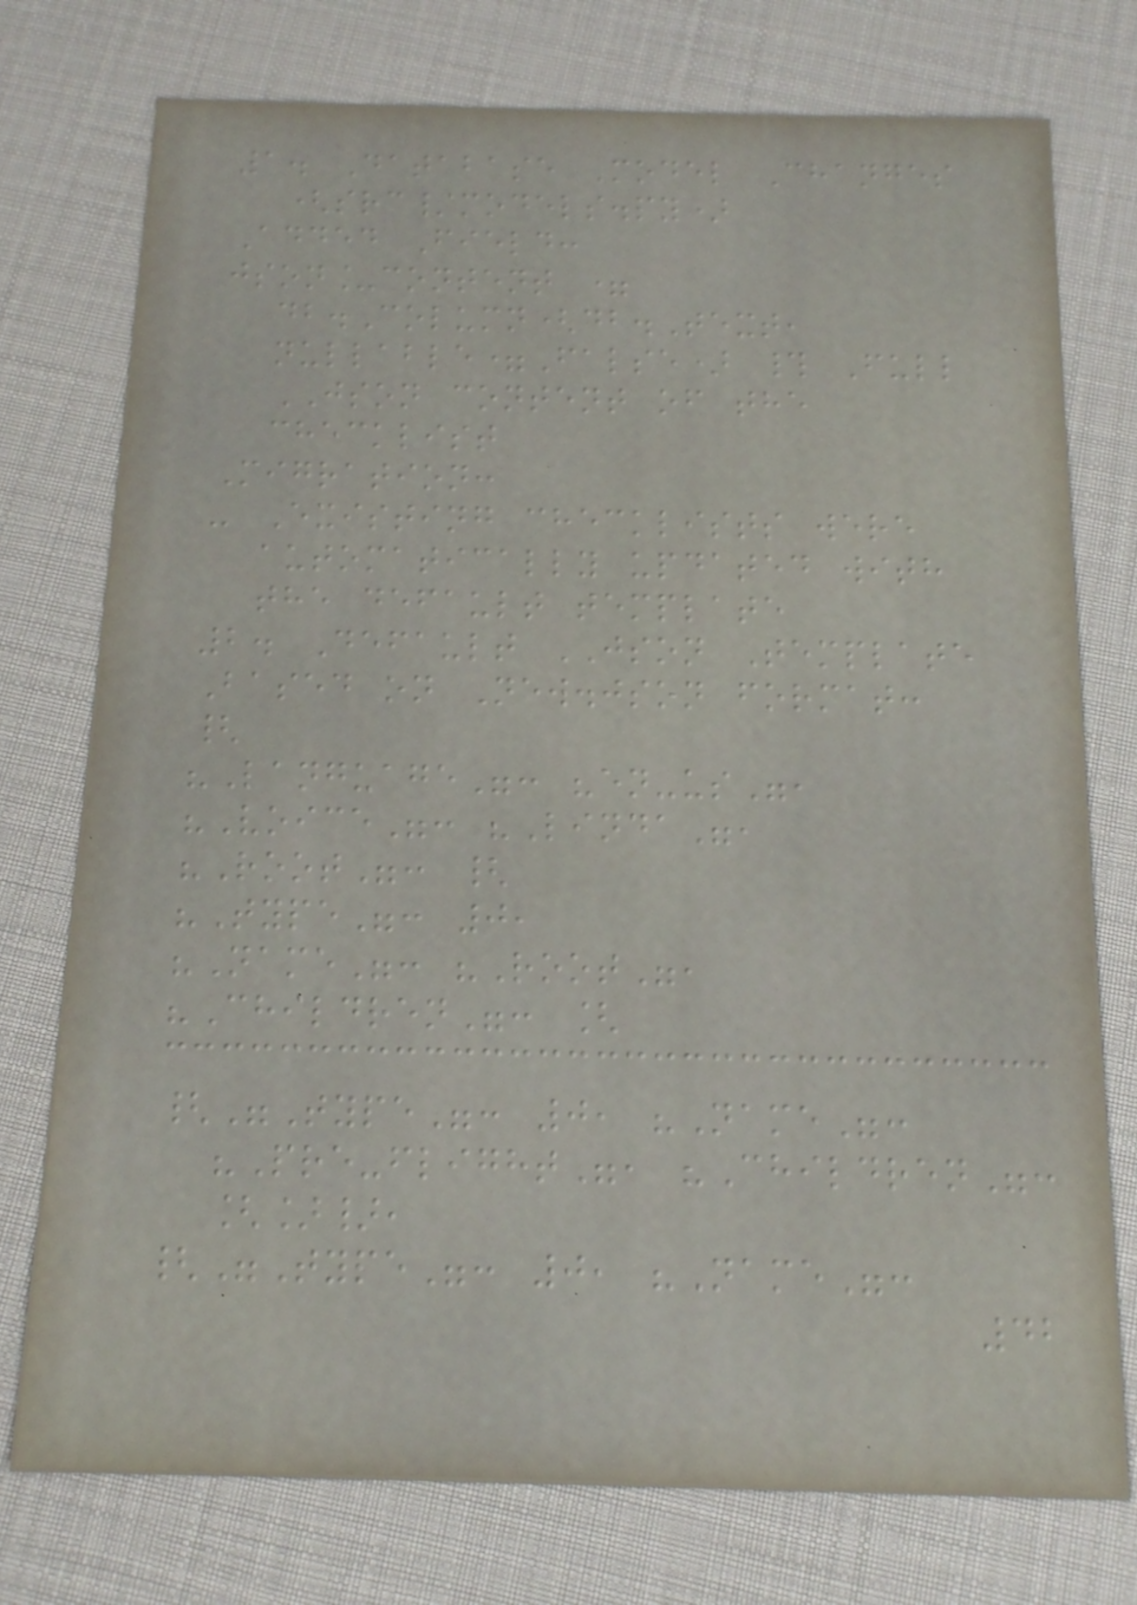1. Database Model Changes
(src/models.py)
Added Field:
json_content =
db.Column(db.Text,
nullable=False) # Full
JSON content of the
checklist
Migration:
- Existing checklists were
automatically updated with
the default template
2. Default JSON Template
Based on New.json format:
{
"Language": "en-us",
"Voice": "Linda",
"Root": {
"Type": 0,
"Name": "Root",
"Children": [
{"Type": 0, "Name":
"Pre-flight", "Children":
[]},
{"Type": 0, "Name":
42
